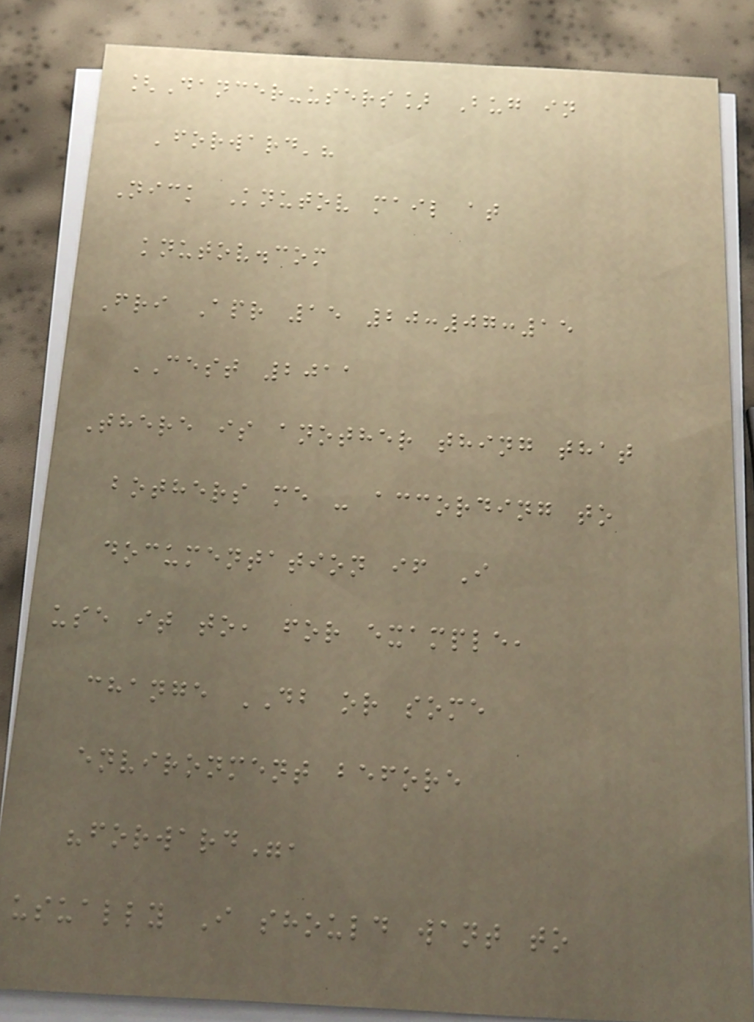[Dancer-users] Bug in
'forward'?
Nick Knutov mail at
knutov.com
Fri Apr 15 20:07:15
CEST 2011
There is another thing that
bothers me - according to
documentation if I
use it to, for example,
change DB or some
environment before
"forward",
usually I should want to
